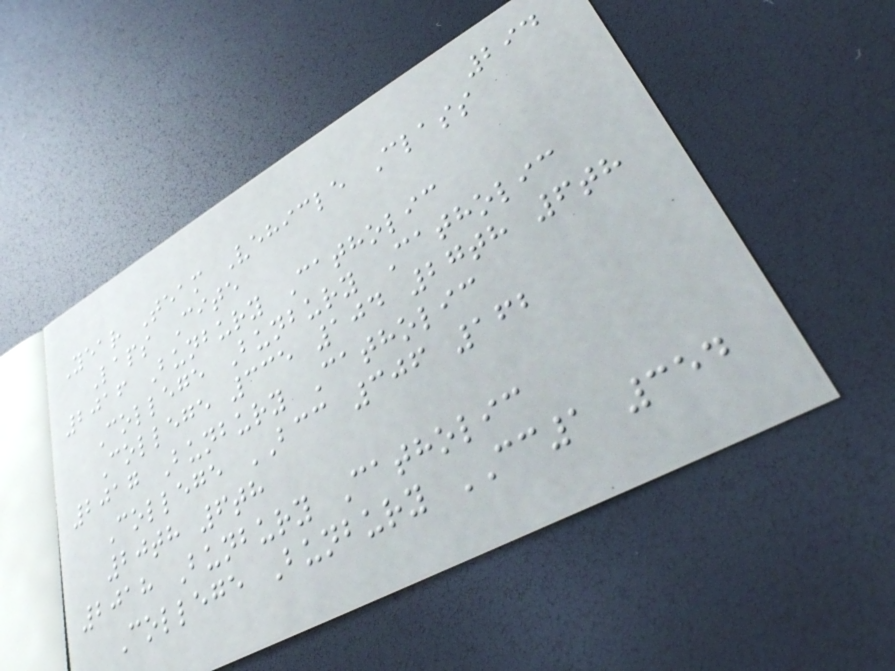294
Year Team Vehicle Class
Laps Cite
2016 Bunbury Catholic
College Bunbury Catholic
College 335 104 27th 6th
2017 Bunbury Catholic
College BCC 306 162
20th 6th
2018 Bunbury Catholic
College Bunbury CC1 354
